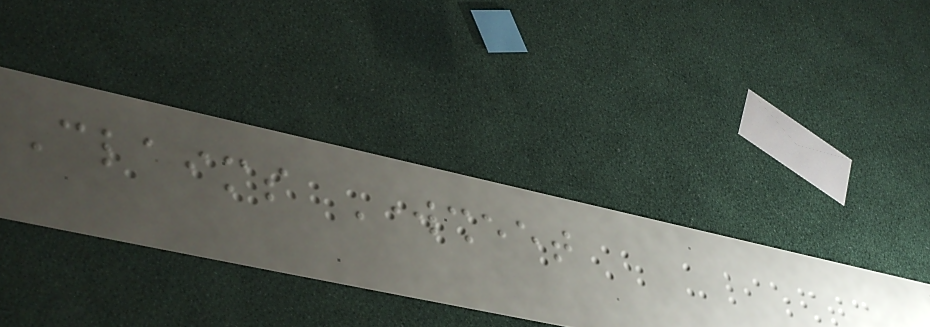Claims Worksheet
